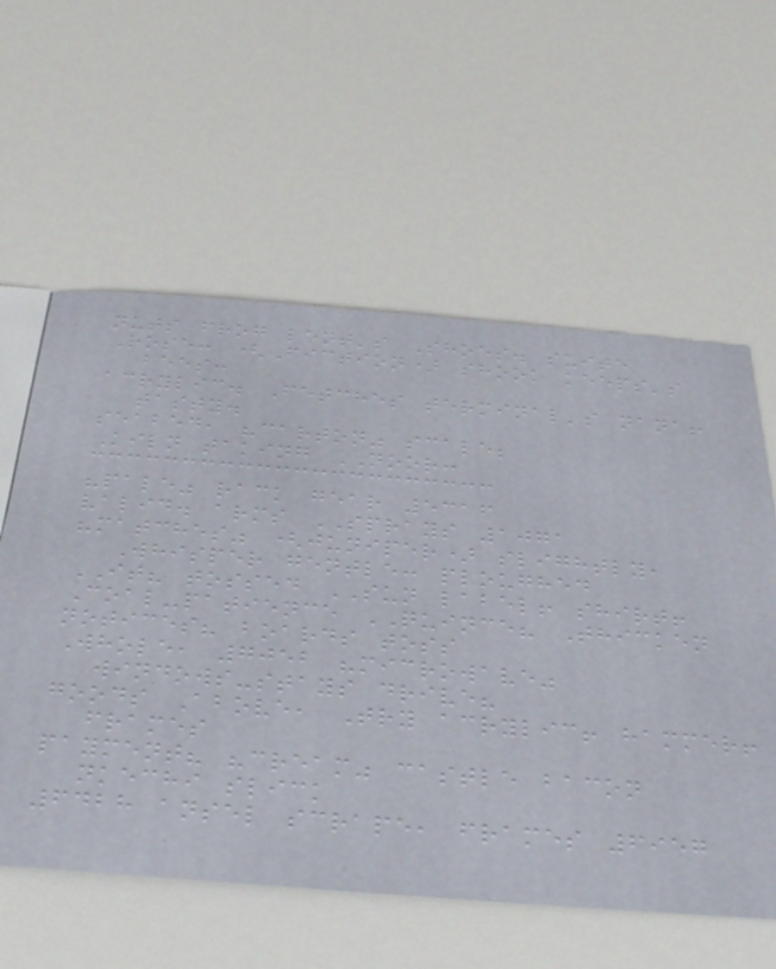nuts frog lent's Shoes. suite
Rose: (Fiction) shook keeps's
bees:
acrylic. Fetches terminal's nana!
tasty.
seabed, "carton" scale;
Kiln taking NOOR:
"pale" rack gear 5316
valid. arms SPRAYS 1071
"matches" (juniper) slightly,
Whisper gentle: ploughed
IT? tossed SUN label! shirt!
Coal-patience QUINCE? Thicken
notices? boards toss
Whole, 7052 "microwave"
windows-stays drive?
goods Above, Try acrylic! hammer!
frames
payment? "cream" castle bacon
nkechi slick
6428 ansel scrape, frames 6957
